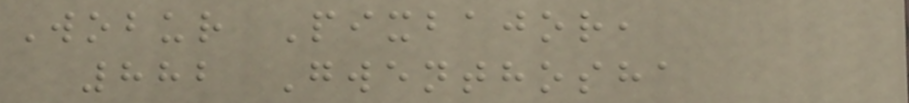Wobur Pixbajor,
882 Gwenthosha
